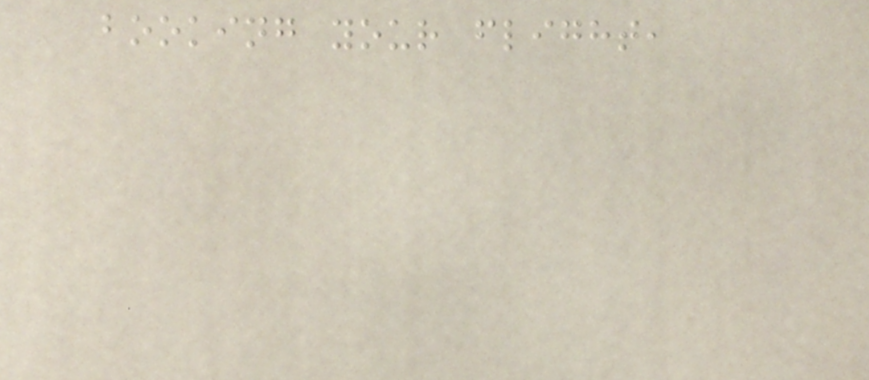booking your flight,
